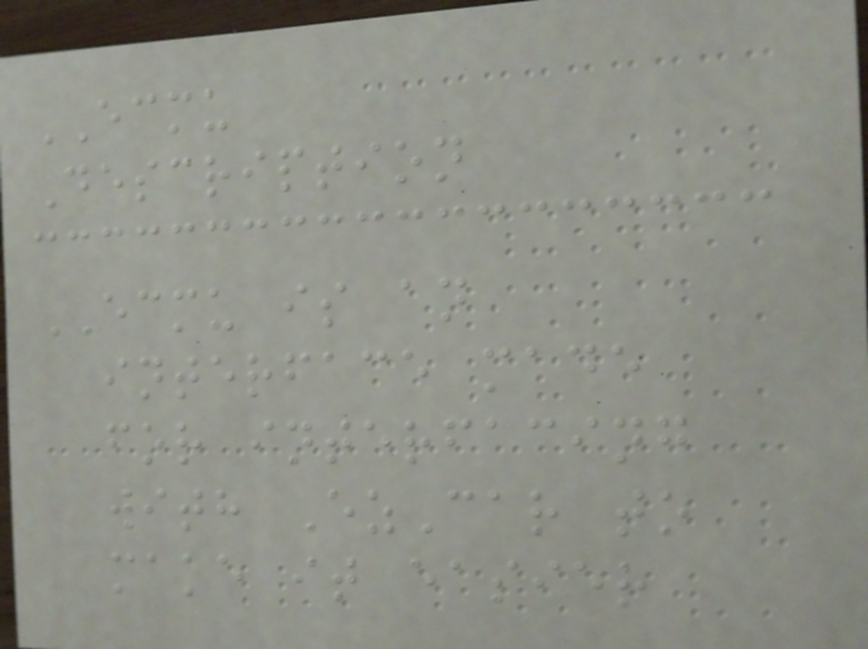ECMU
Description
ECMU is an
interface made
for interfacing
with EzCar to
make it easier
